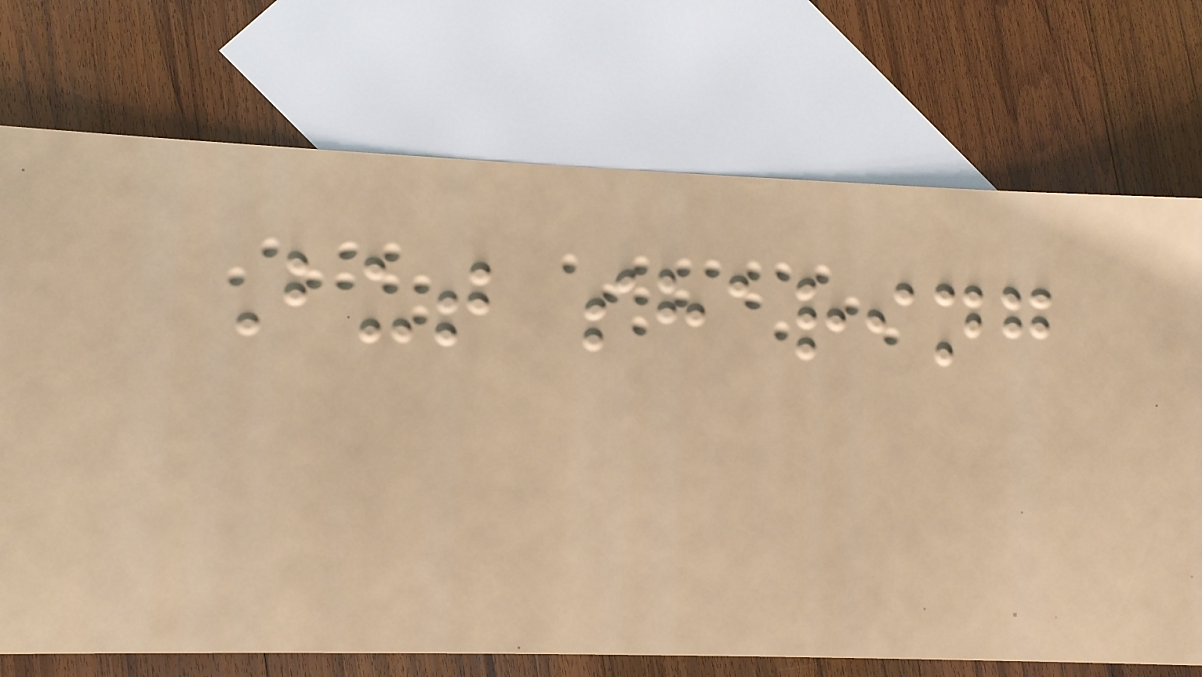But sharing
